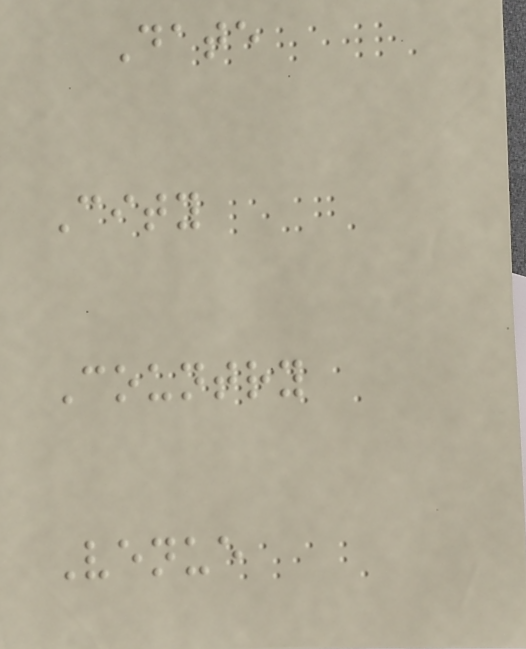Date
City
Country
Venue
